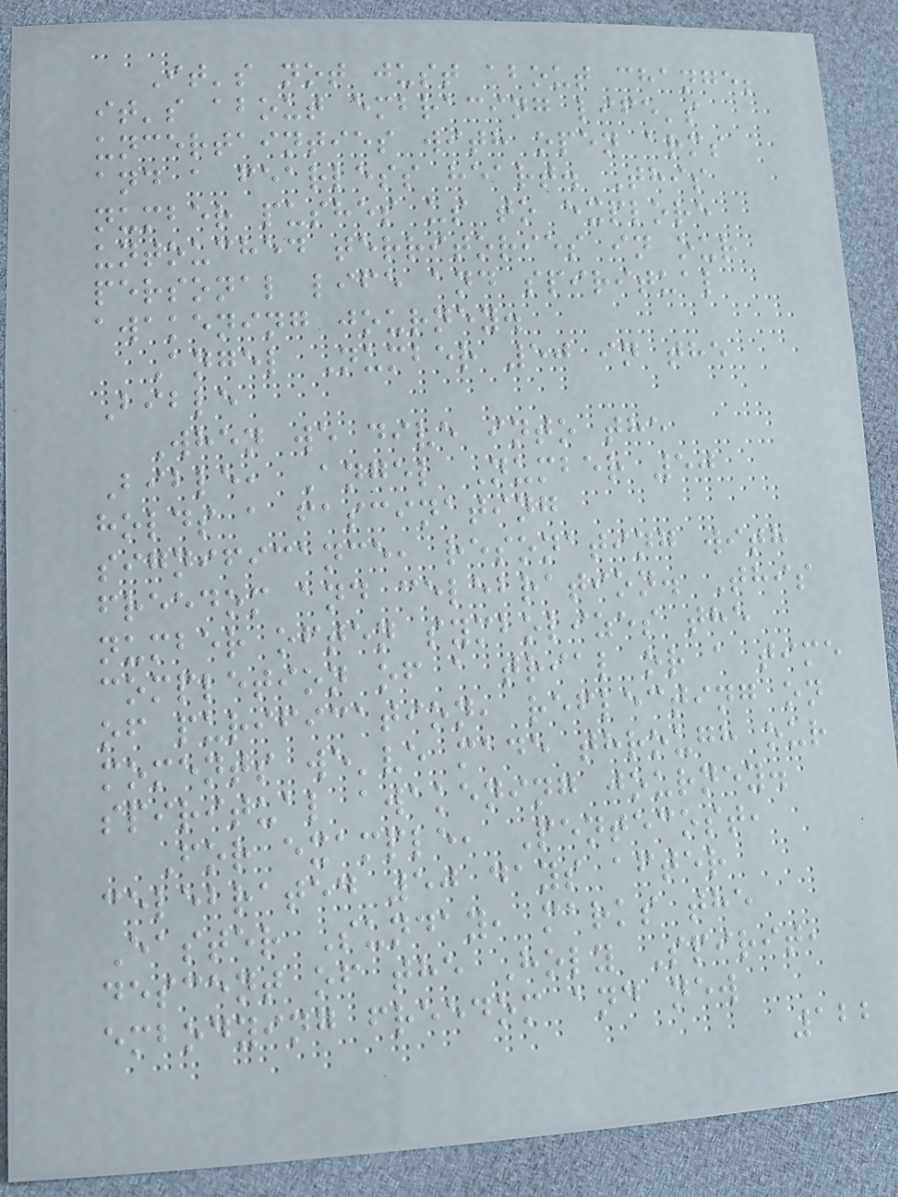It's not just about change;
it's about embracing life's
uncertainties with open arms
and a fearless heart. This
number pushes us to explore
untouched territories in our
personal life and spiritual
awakening journey.
Angel Number 50 in the
Bible
When we dive into the
Bible, Angel Number 50
holds a fascinating
significance, resonating with
freedom and celebration. This
number often symbolizes the
completion of a trial or a time
of purification, reflecting on
moments we've made through our
spiritual awakening journey.
For example, Pentecost,
celebrated 50 days after
Easter Sunday, marks the
descent of the Holy Spirit,
embodying freedom and new
122
